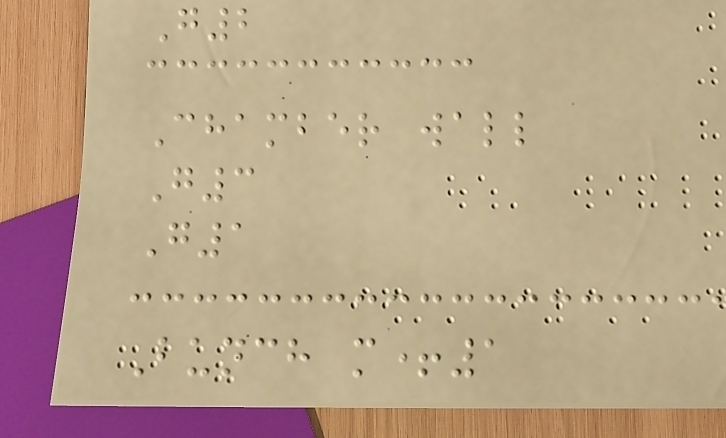G2
Chamber wall
G3
G1
Bunch m+1
